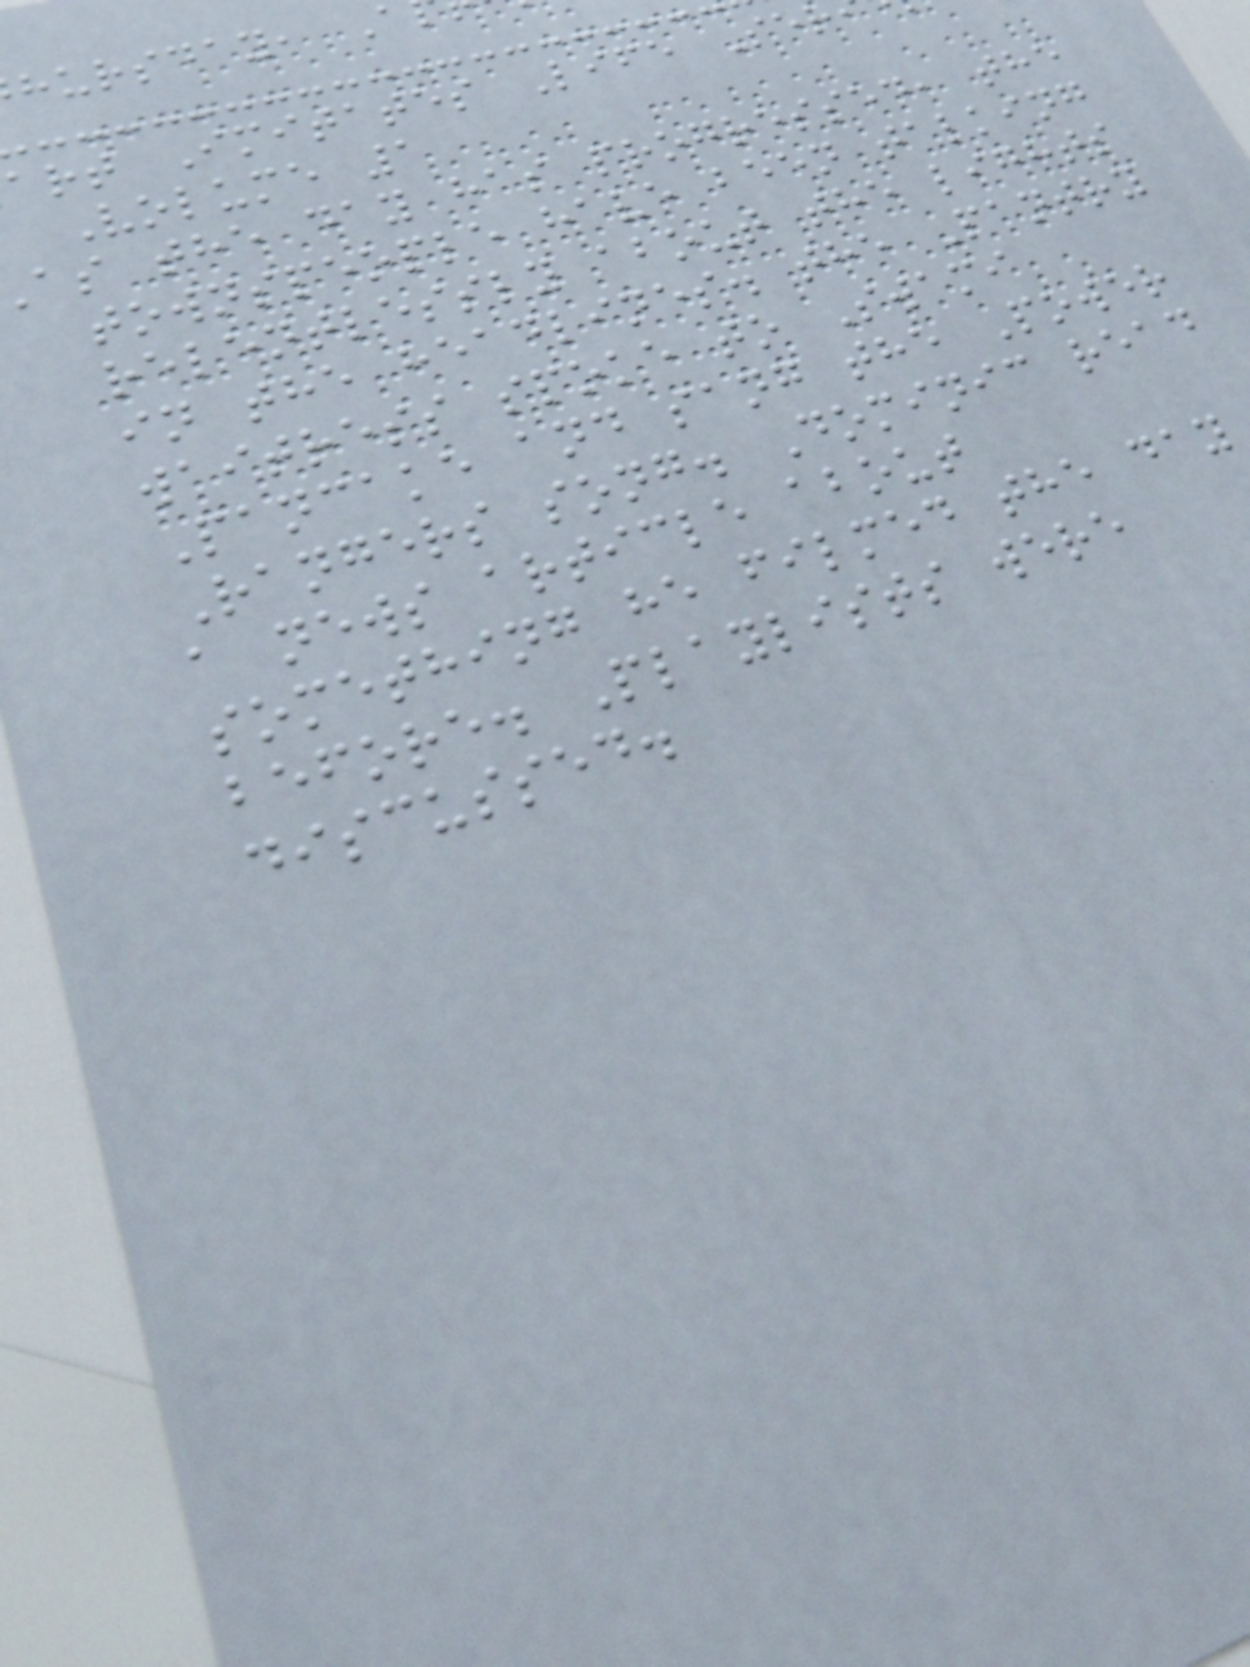hursday, A
art Imitates Life Ser
Volume 1
as the day has progressed, the
townspeople have been talking
relentlessly about the lights
in the headlines. the Pantry
waitress spoke to Swami
Pancake and sang the Power
Rangers song. Dominic read
a news article about
something he filmed the day
before. Playlists were
discussed.
